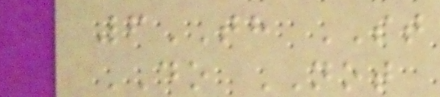6TH ST
DO NOT
